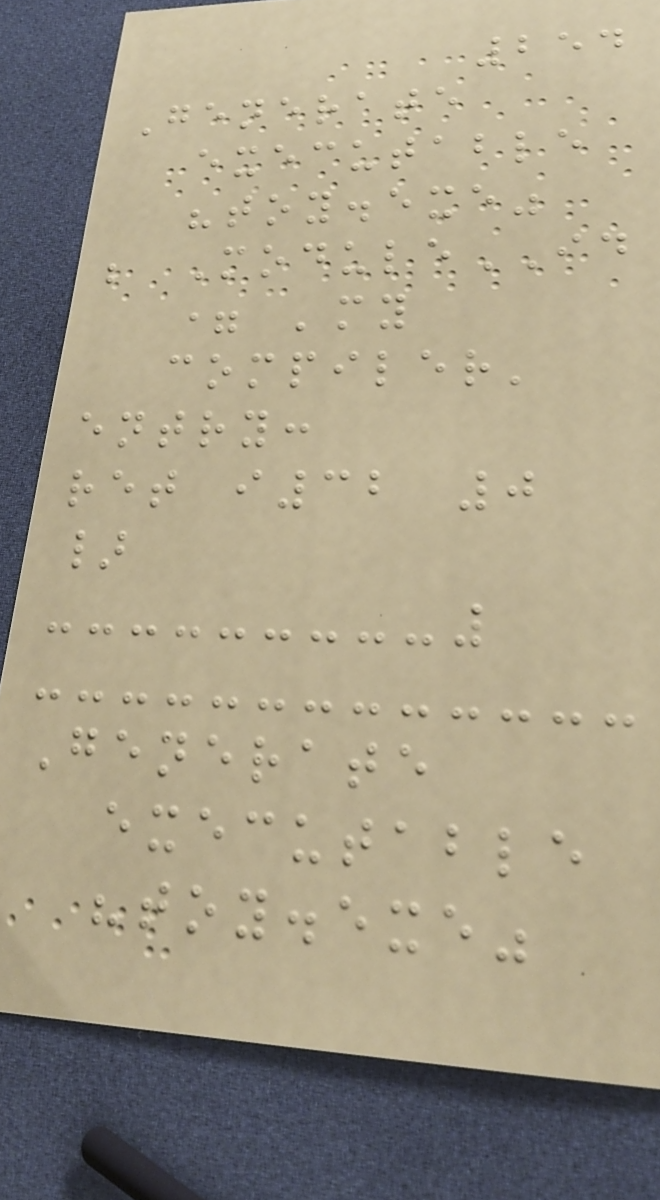254
Generate
executable
"toy.exe"
; ModuleID
= 'my
compiler'
entry:
ret i32 0
}
Generate
executable
"toy.exe"
